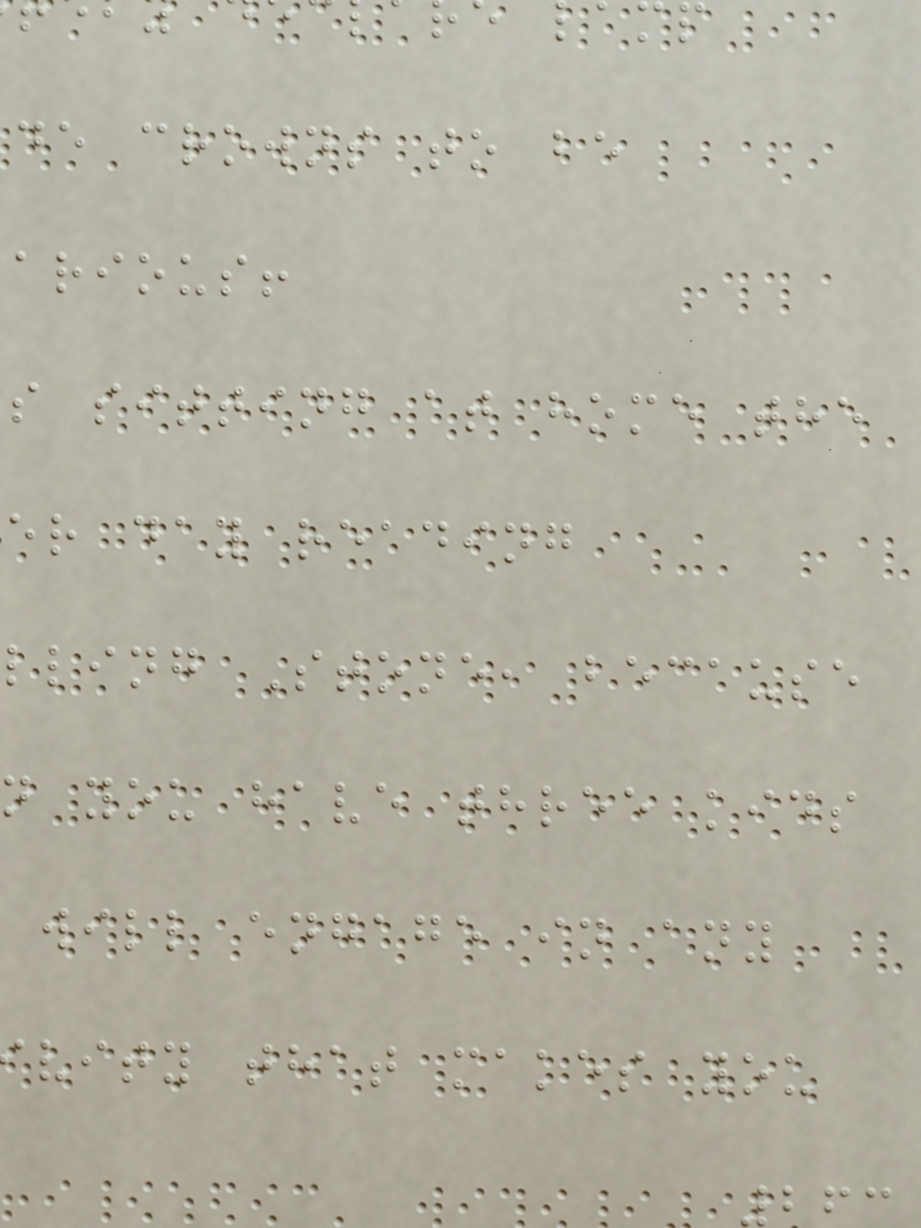de crowns to be
arious!
s sitting at home the
er day reading
lling Stone, because
n you have three kids
will engage in any
vity that makes you
